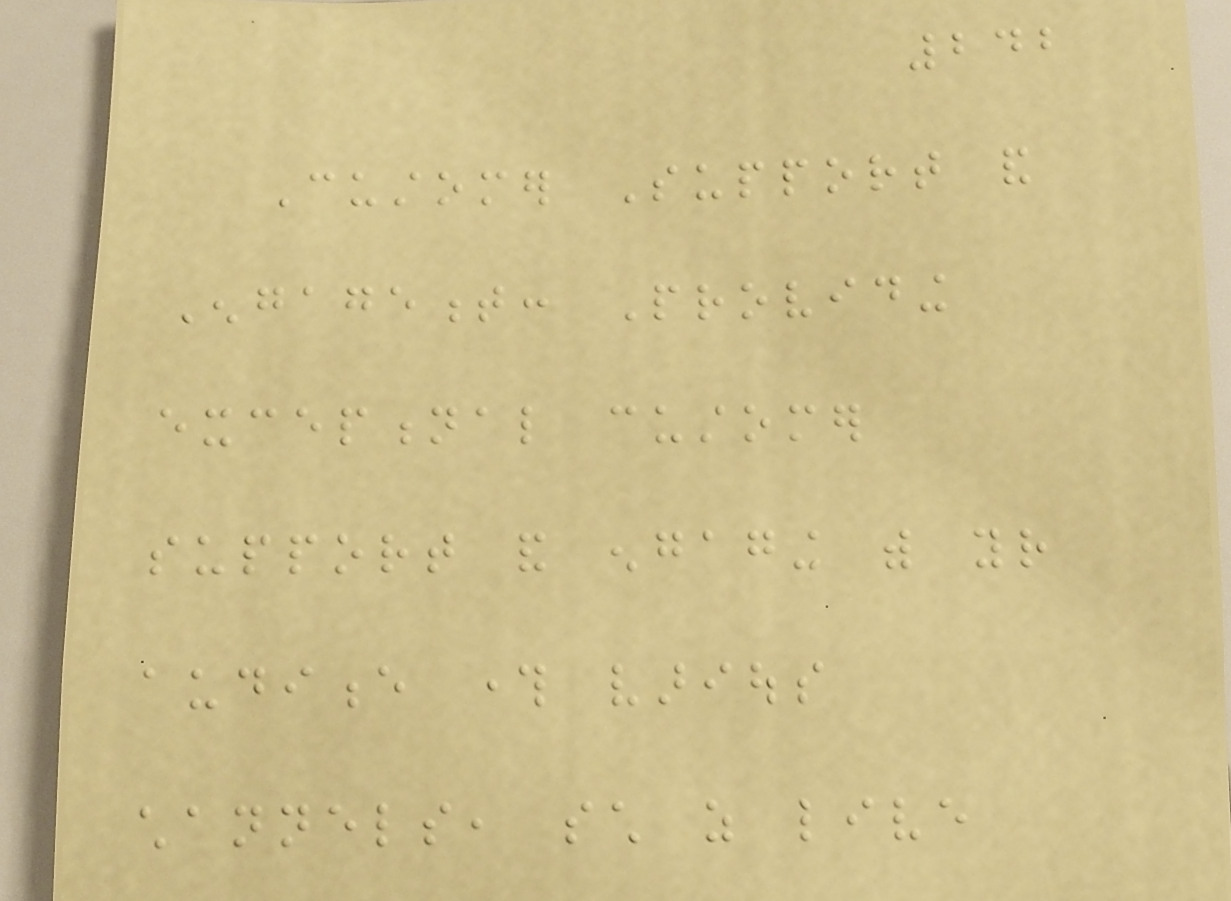242
Customer Support and
Engagement: Providing
exceptional customer
support and engaging with your
audience through various
channels, such as live
